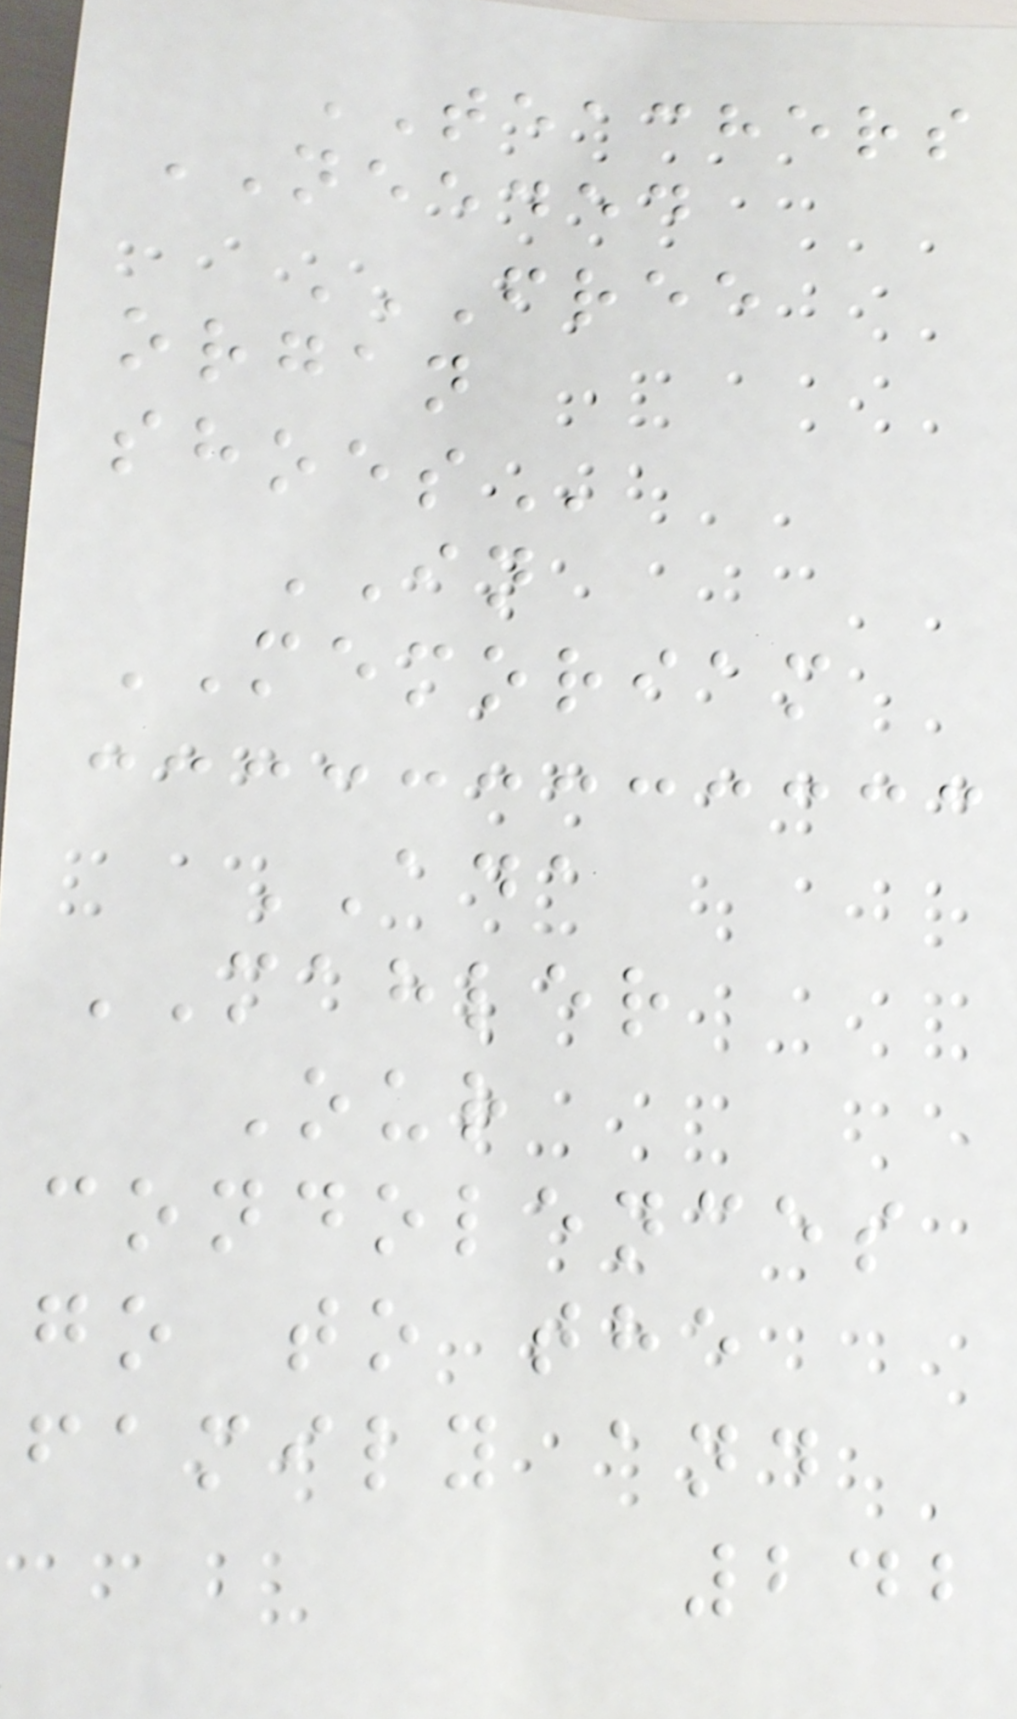TEACHERS
NEEDED
FREE
ORGAN
SHOES
IN
MEMORIAM
ADA
MAHLER
Our
condolences
go to the
family and
242
